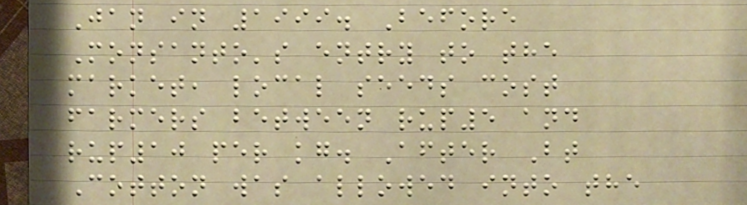Jan in 1999. Before
Monsanto's entry to the
market, local seeds cost
farmers between rup5 and
rup10 per kg. After Bt
Cotton was allowed into the
